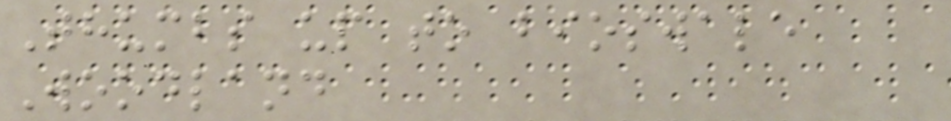Thumbs up to bioswale
Woodland
